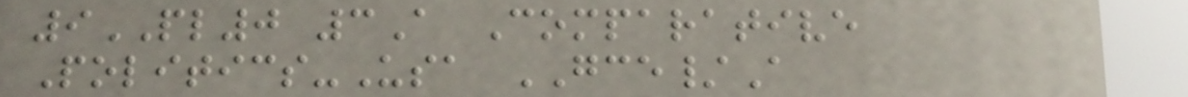9PL0 3A Comparative
Politics-Usa GCE/A
